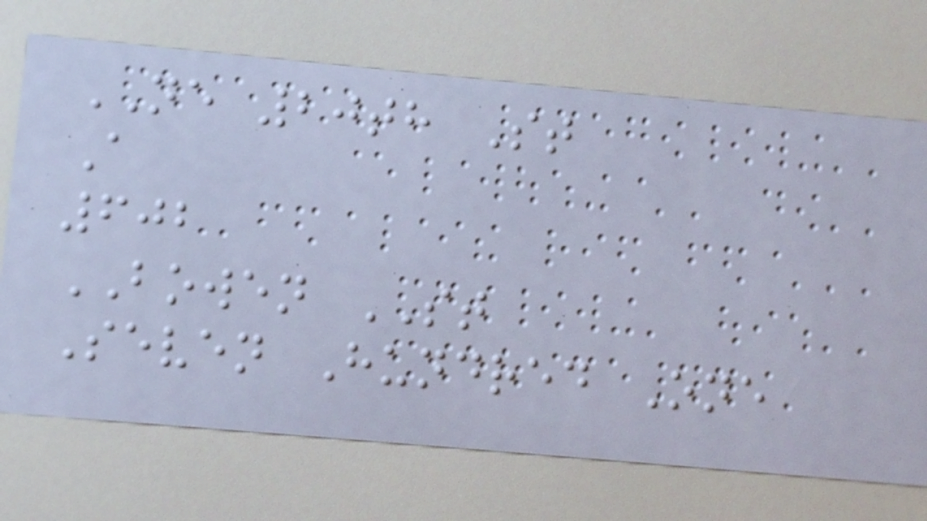NE 20th St
A
602
BOWEN ST
Seven Hundred One
